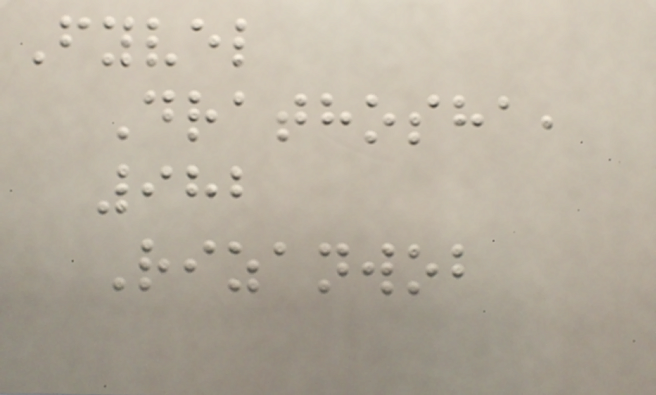Fyvel
Drathosha,
982
Rizanwob
